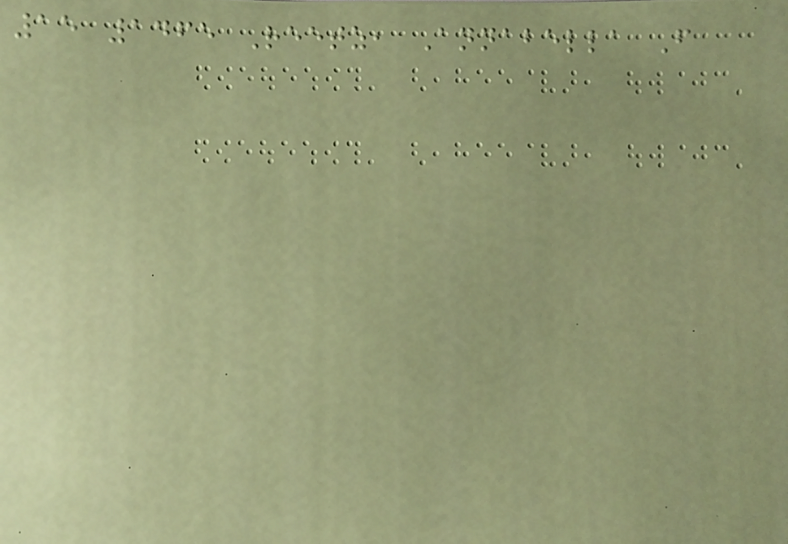15 1465 Reetz, Annabella F
